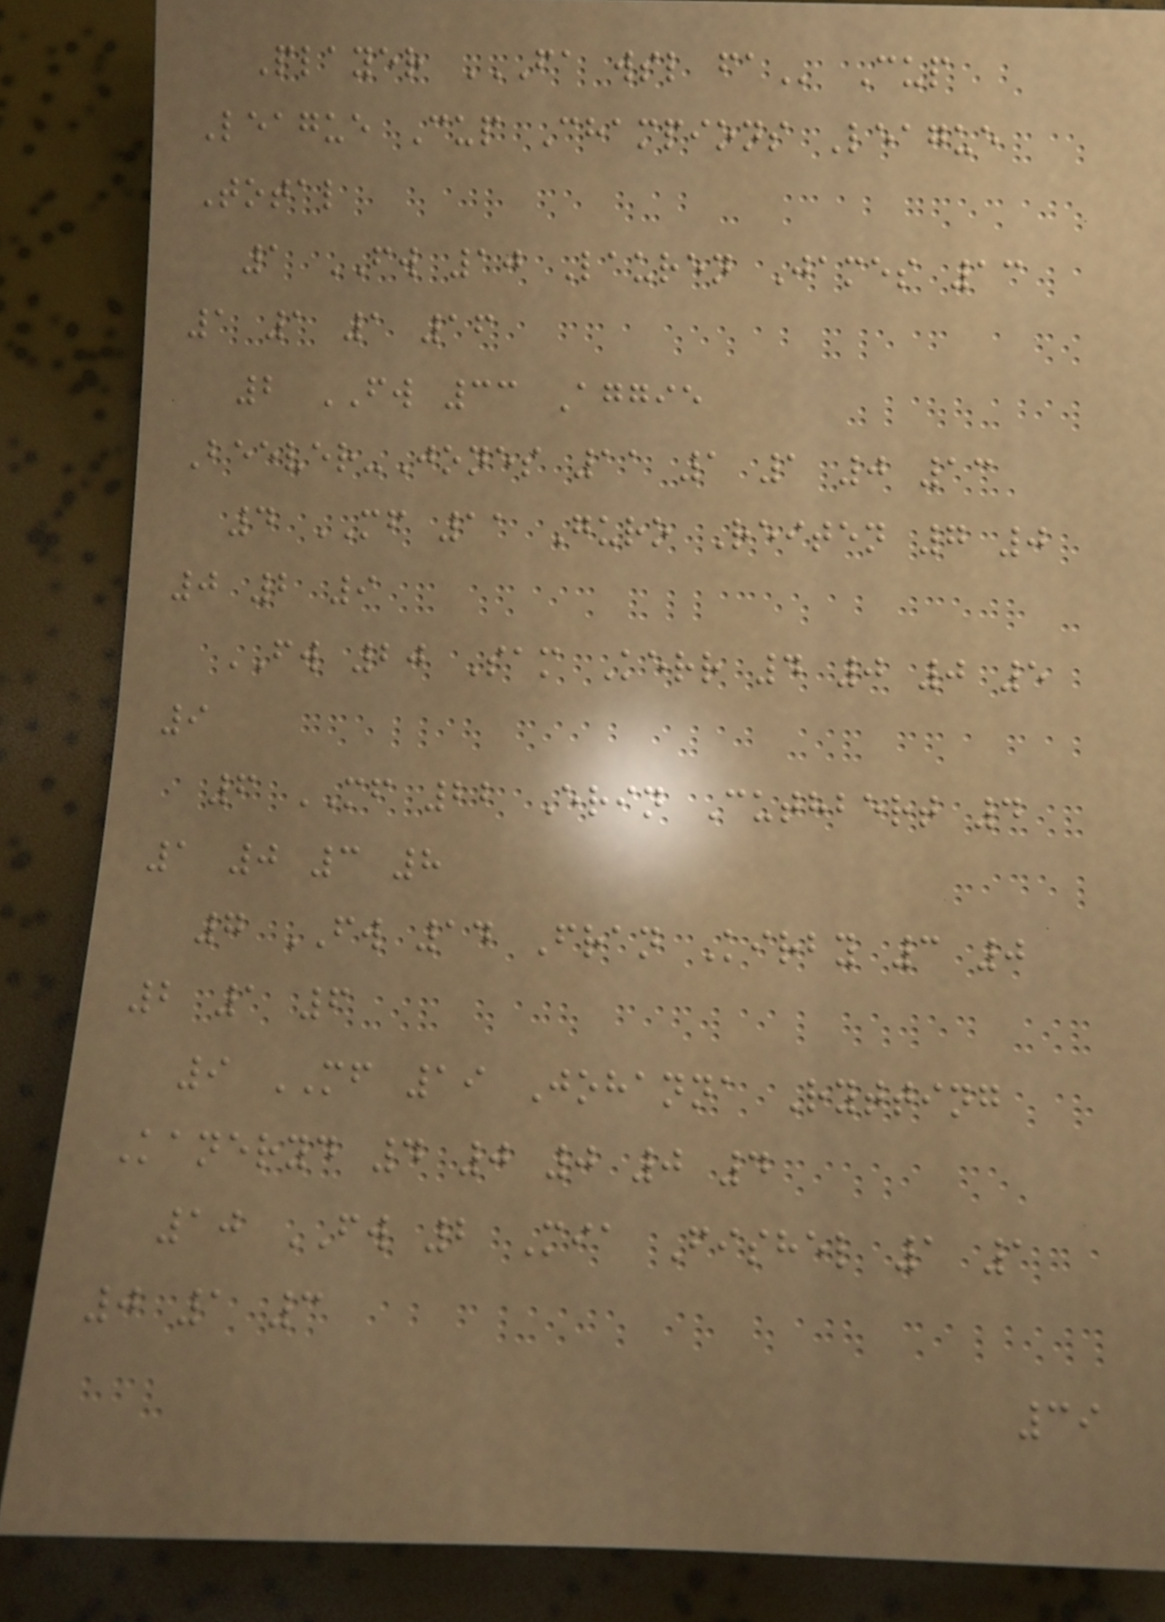Player FA WSL FA Cup
League Cup Champions League
Total
1 FW 10 Lauren James 13
1 1 1 16
2 FW 33 Aggie
Beever-Jones 11 1 1 0 13
4 MF 11 Guro Reiten 7 0
0 2 9
FW 20 Sam Kerr 4 0 0 5
9
6 MF 22 Erin Cuthbert 4
1 0 3 8
7 FW 14 Fran Kirby 3 0
2 1 6
9 MF 19 Johanna Rytting
Kaneryd 4 0 0 0 4
10 FW 2 Mia Fishel 1 1
0 1 3
39
